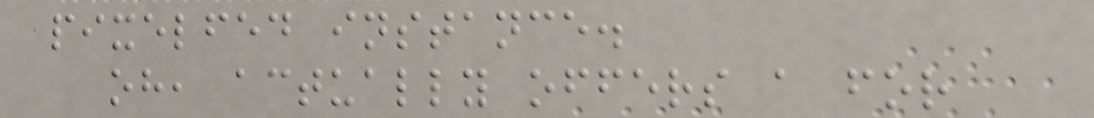pixelfed instance.
oh, actually offers a for
